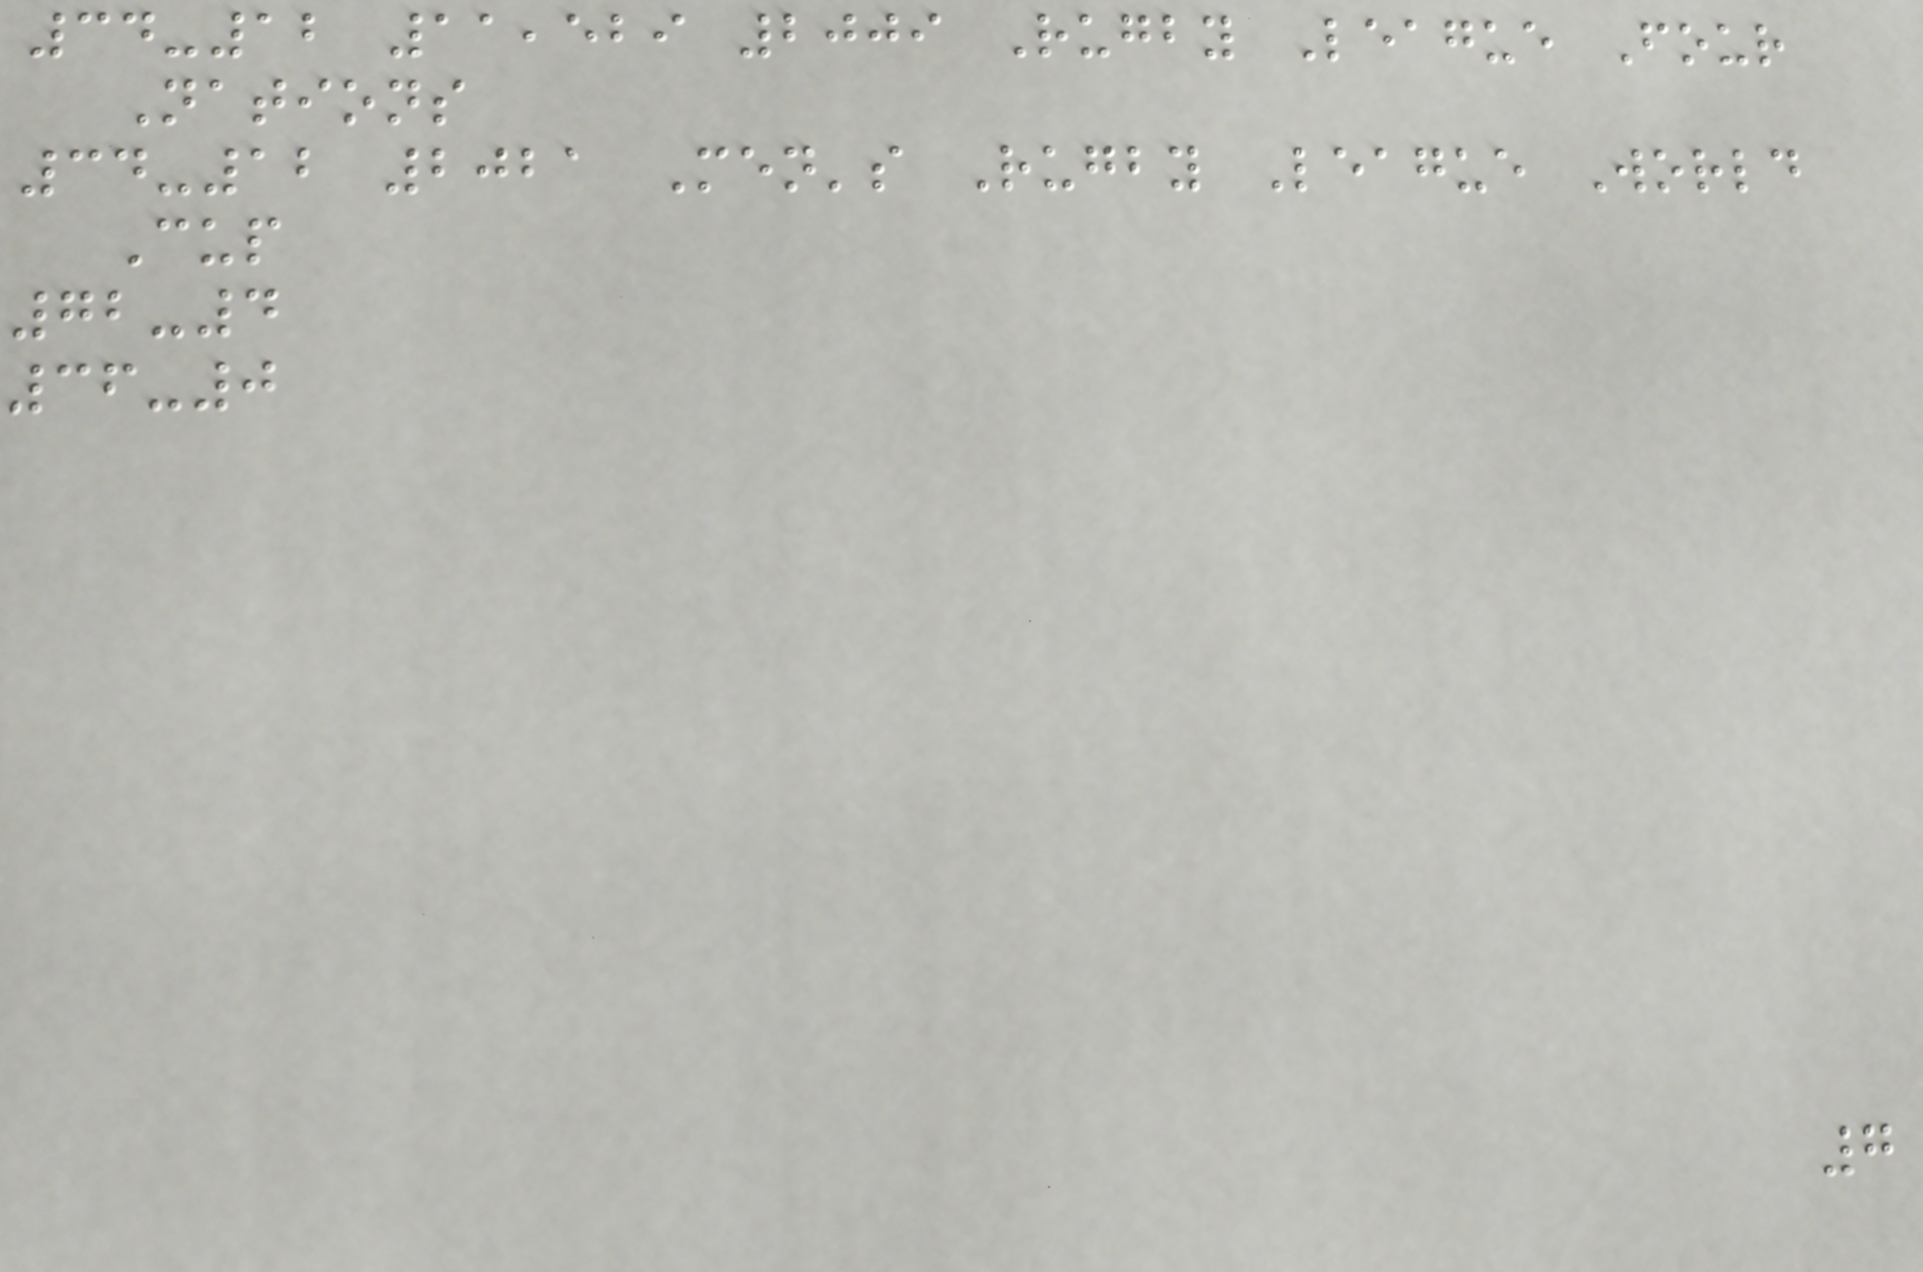34-12 11,529 2009 Rugby League Four
Nations
34-12 2021 Men's Rugby League World
Cup
72-4
36-0
7
